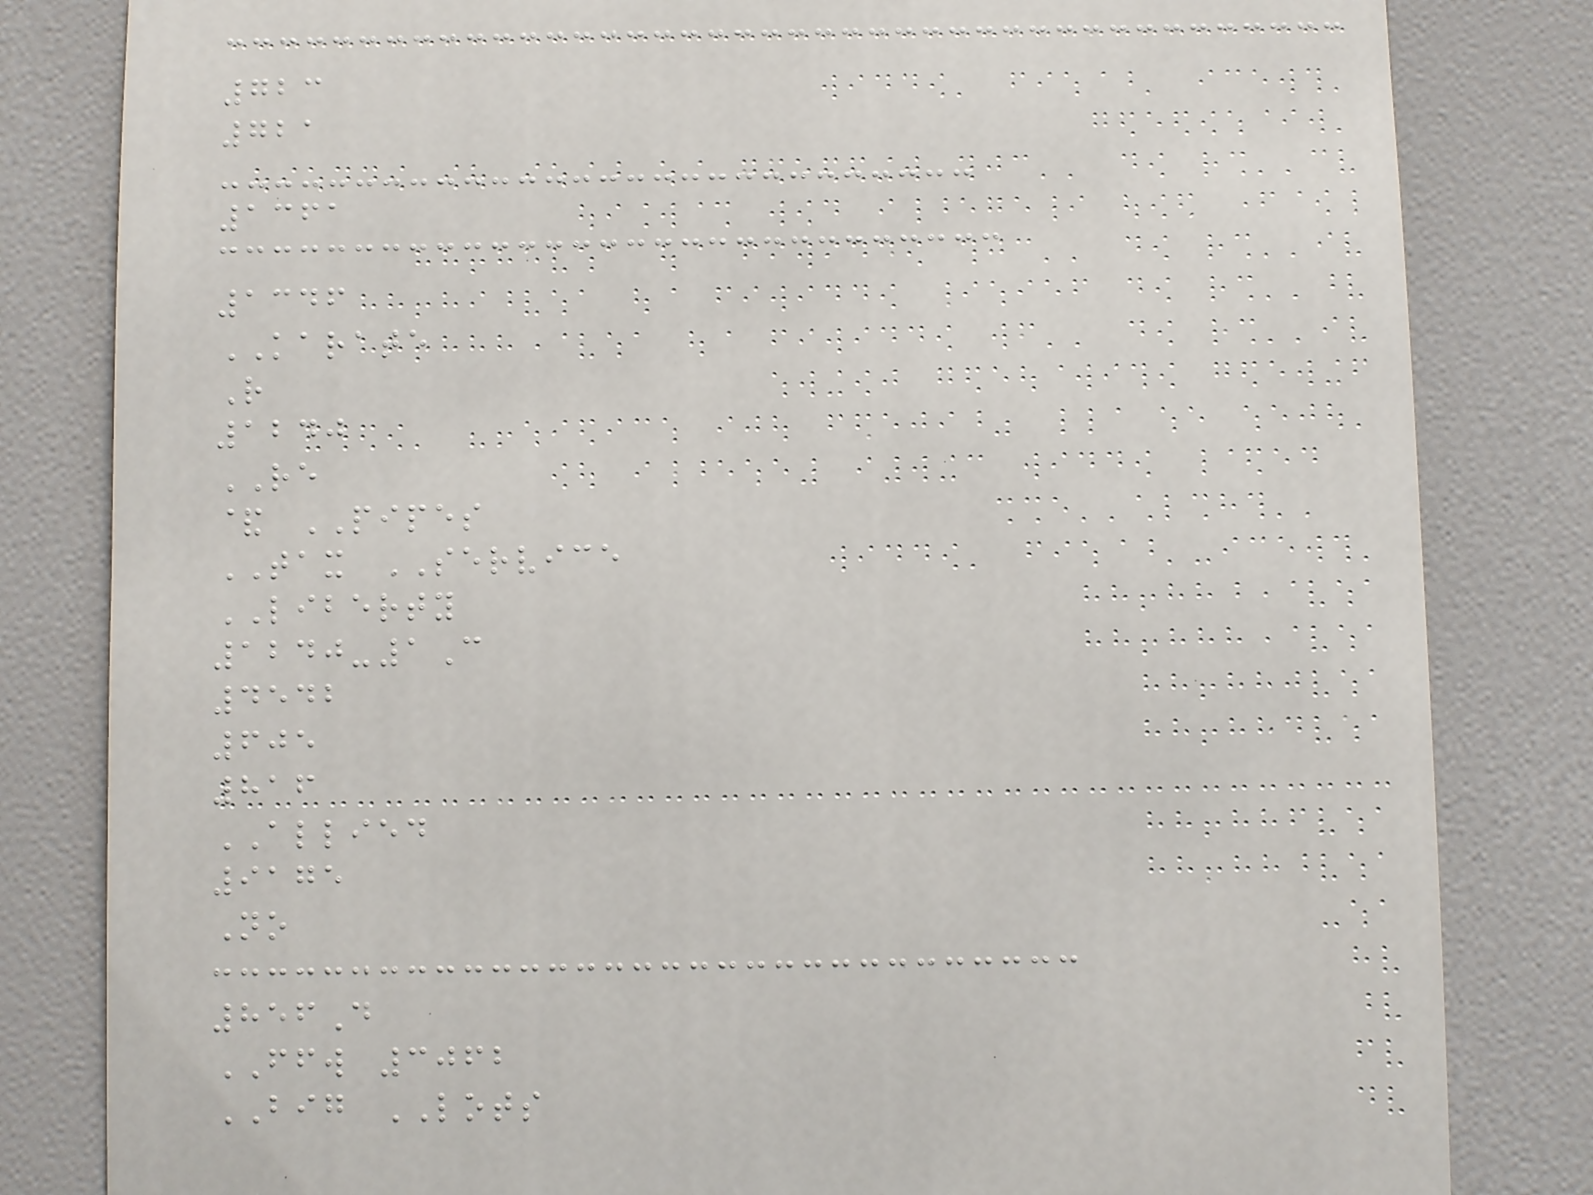723
721
1361
1346
KARATE
R
1240
RE
& PIPES
TAX SERVICE
LIBERTY
1240-1C
4542
605
816
ALLIED
9175
No
856D
FFW 3062
BIG LOTS
